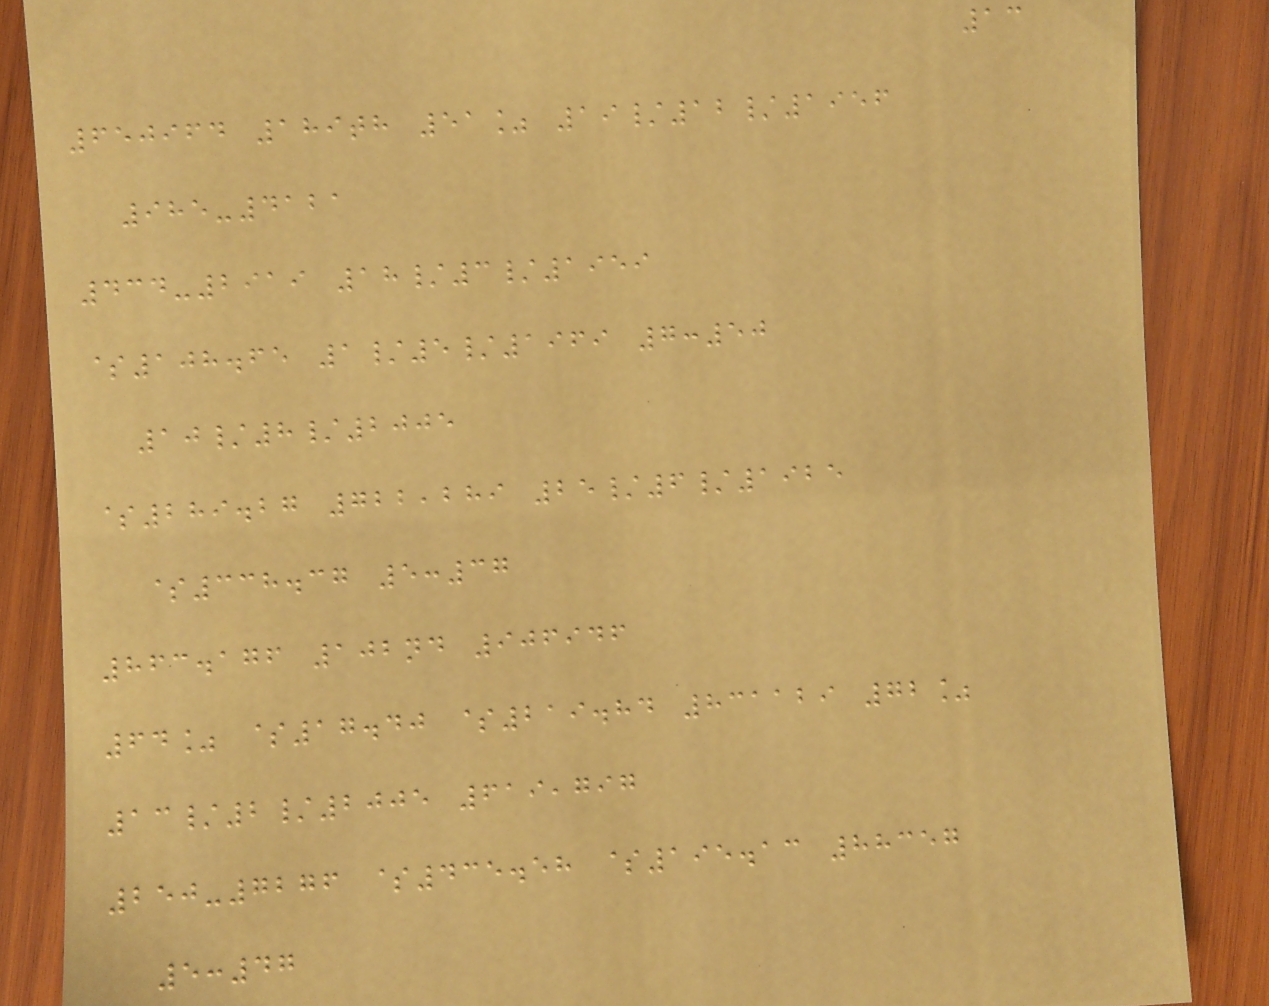13
650964 189th 51% 19/12/1956
985-4121
434-2919 18/3/1959
$108.65 1/5/1969 7:50
10/8/2005
$289.27 722,289 25/6/1925
$338.37 5:37
863.176 102nd 906946
64% $17.40 $219.84 831129 72%
13/2/2005 619,797
250-7276 $435.58 $195.13 88357
5:47
